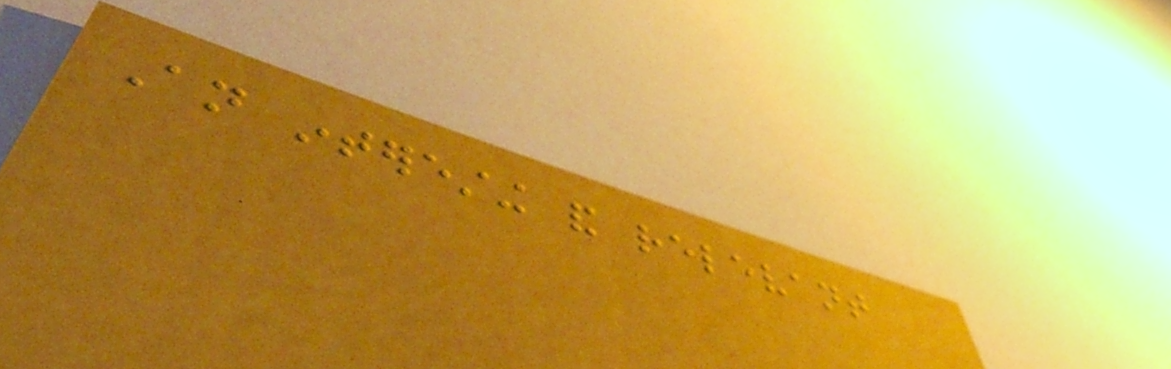An interesting and relevant
